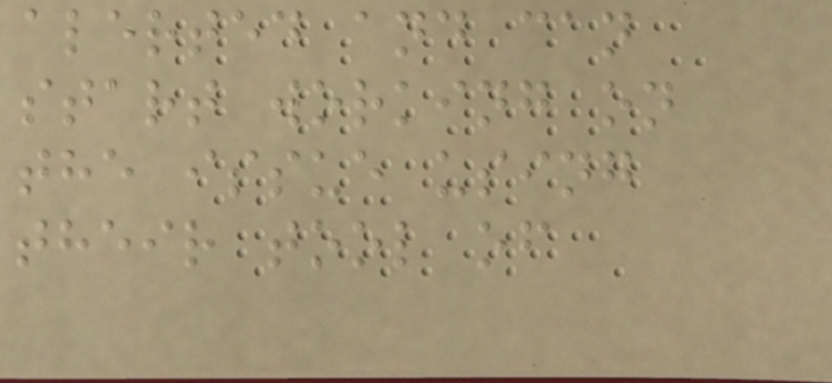alerted and can
start working on
the issue using
their tool of
